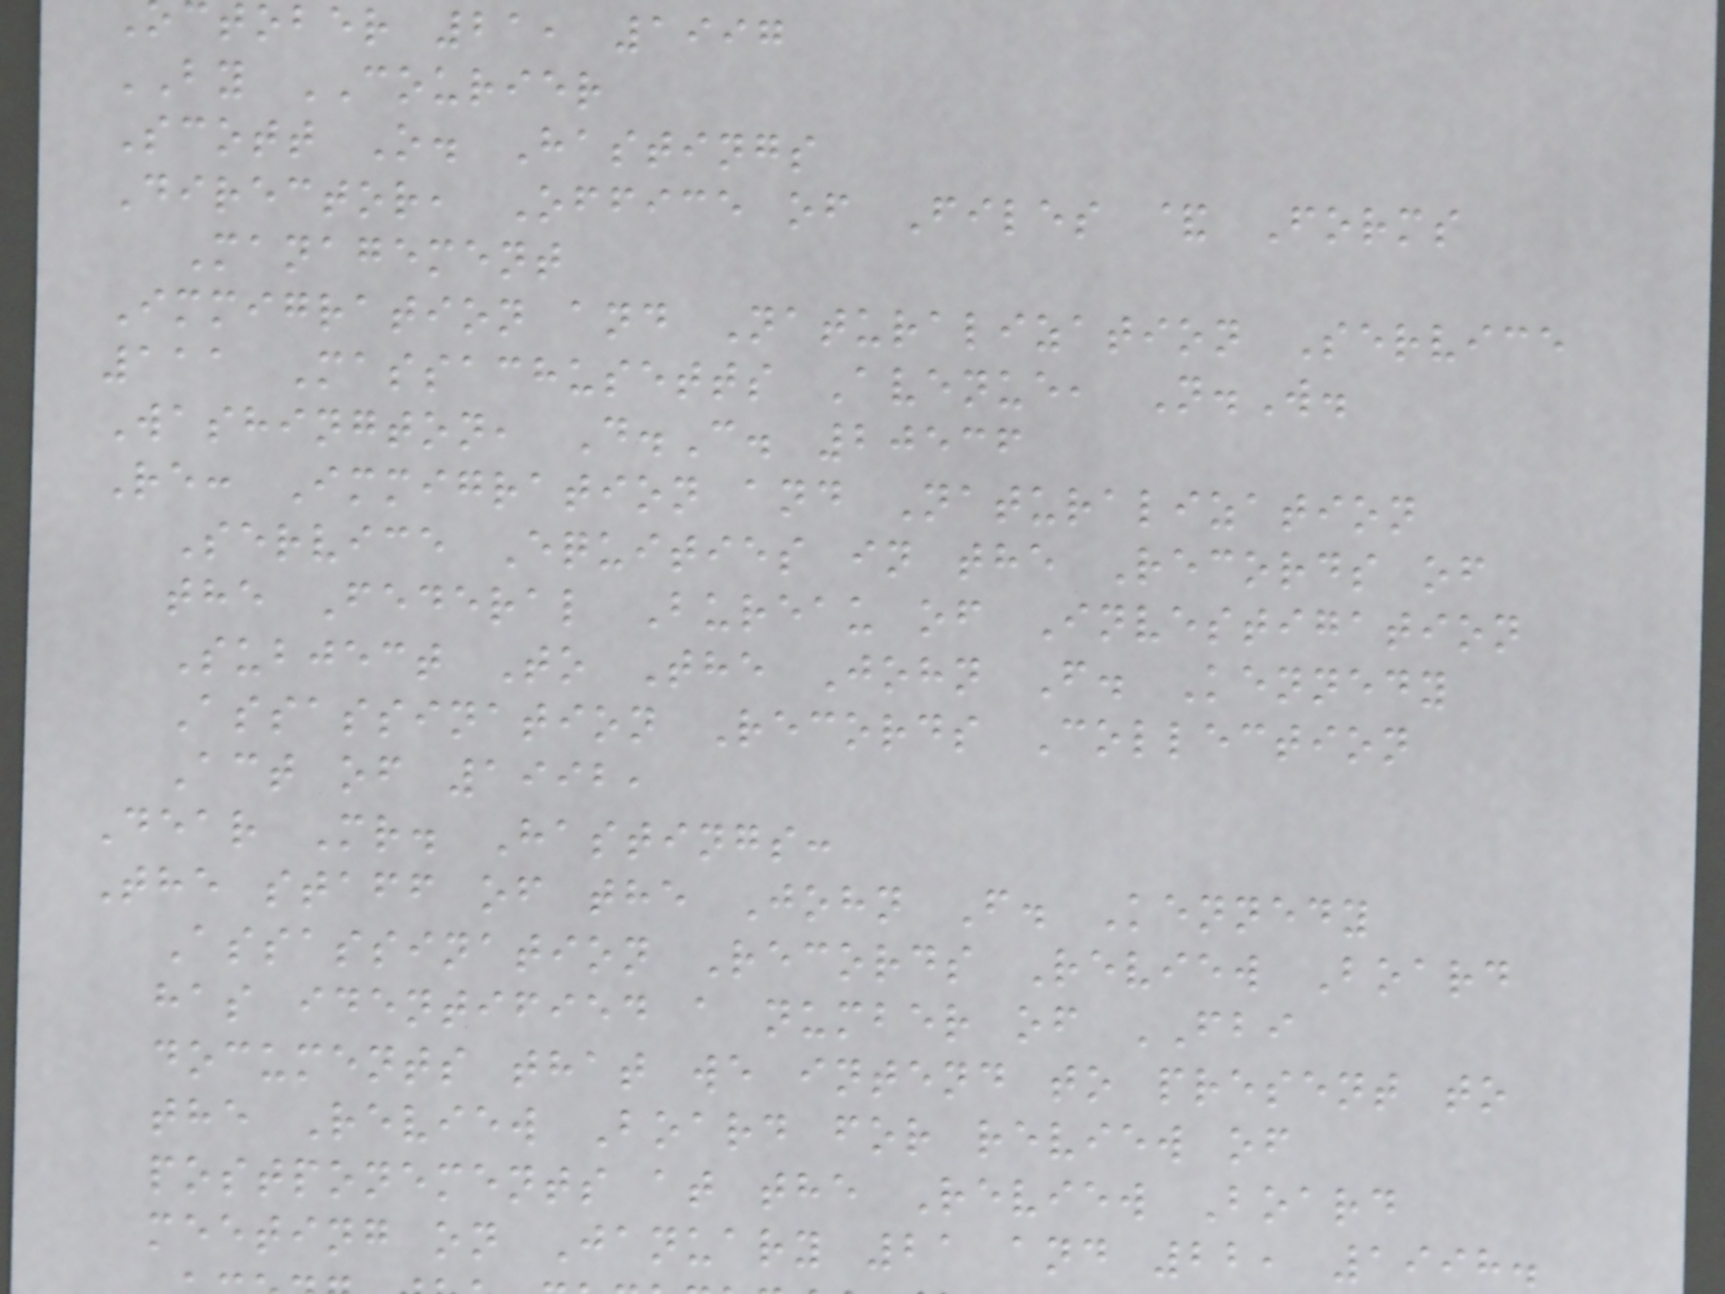tober 21, 1997
BY COURIER
Scott O. Hastings
Director, Office of Files & Forms
Management
Immigration and Naturalization Service
111 Massachusetts Avenue, N.W.
Washington, D.C. 20536
Re: Immigration and Naturalization
Service Equities in the Records of
the Federal Bureau of Investigation
Subject To The John F. Kennedy
Assassination Records Collection
Act of 1992,
Dear Mr. Hastings:
The staff of the John F. Kennedy
Assassination Records Review Board
has identified a number of FBI
documents that we intend to present to
the Review Board for review of
postponements at the Review Board
meeting on January 21 and 22, 1998.
